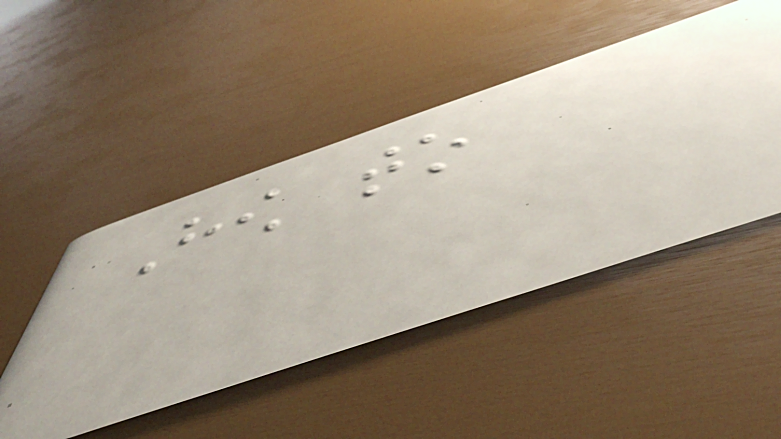How to
